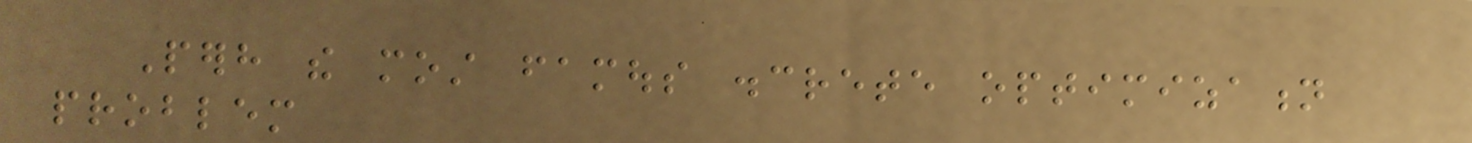Perhaps the most famous discrete optimization
problem
